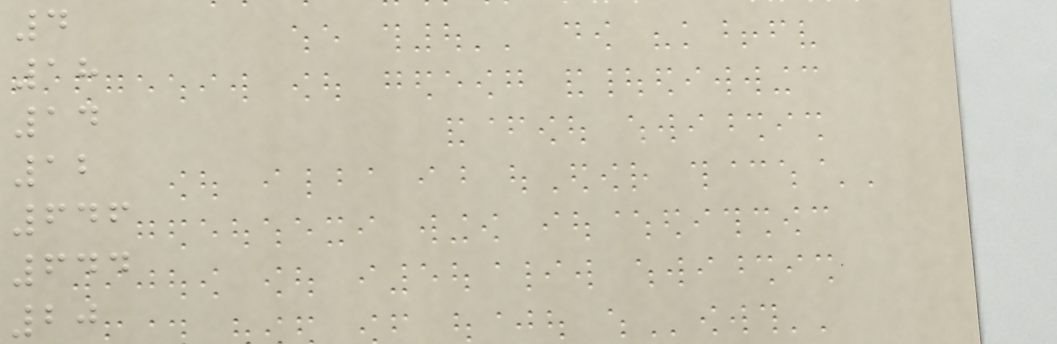4
18
14
12
646
644
20
